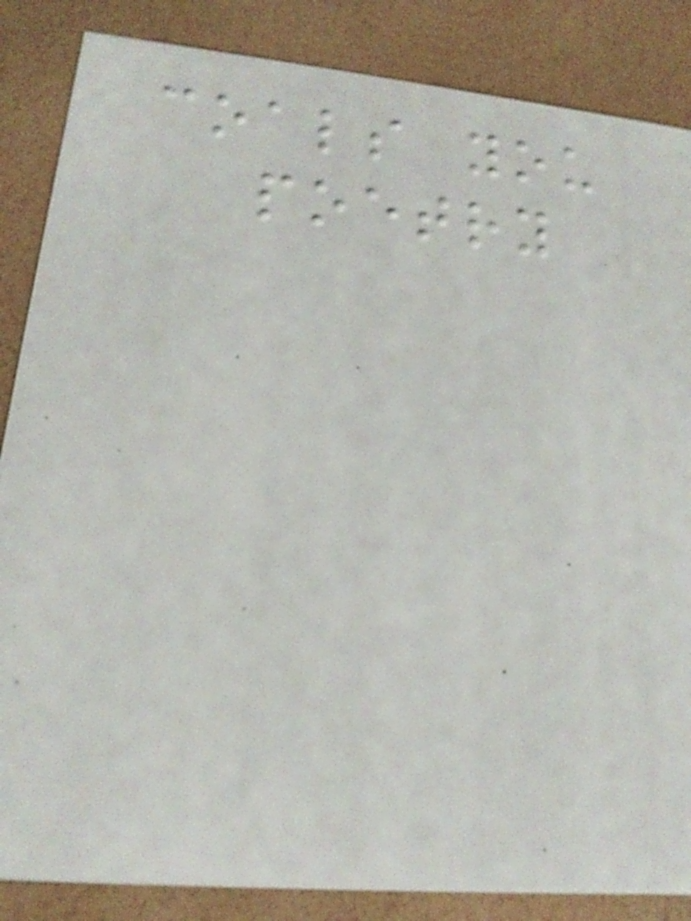coals you
poetry
